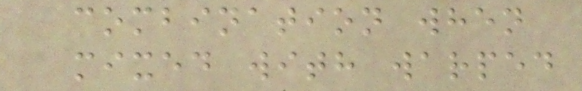combination when
mixed with warped
